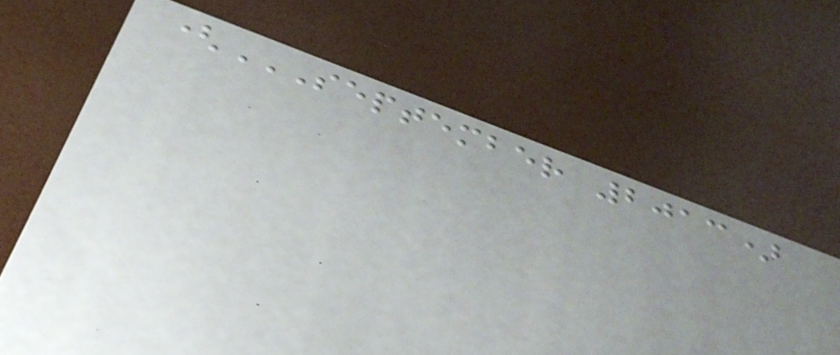(SEPTEMBER 2013)
